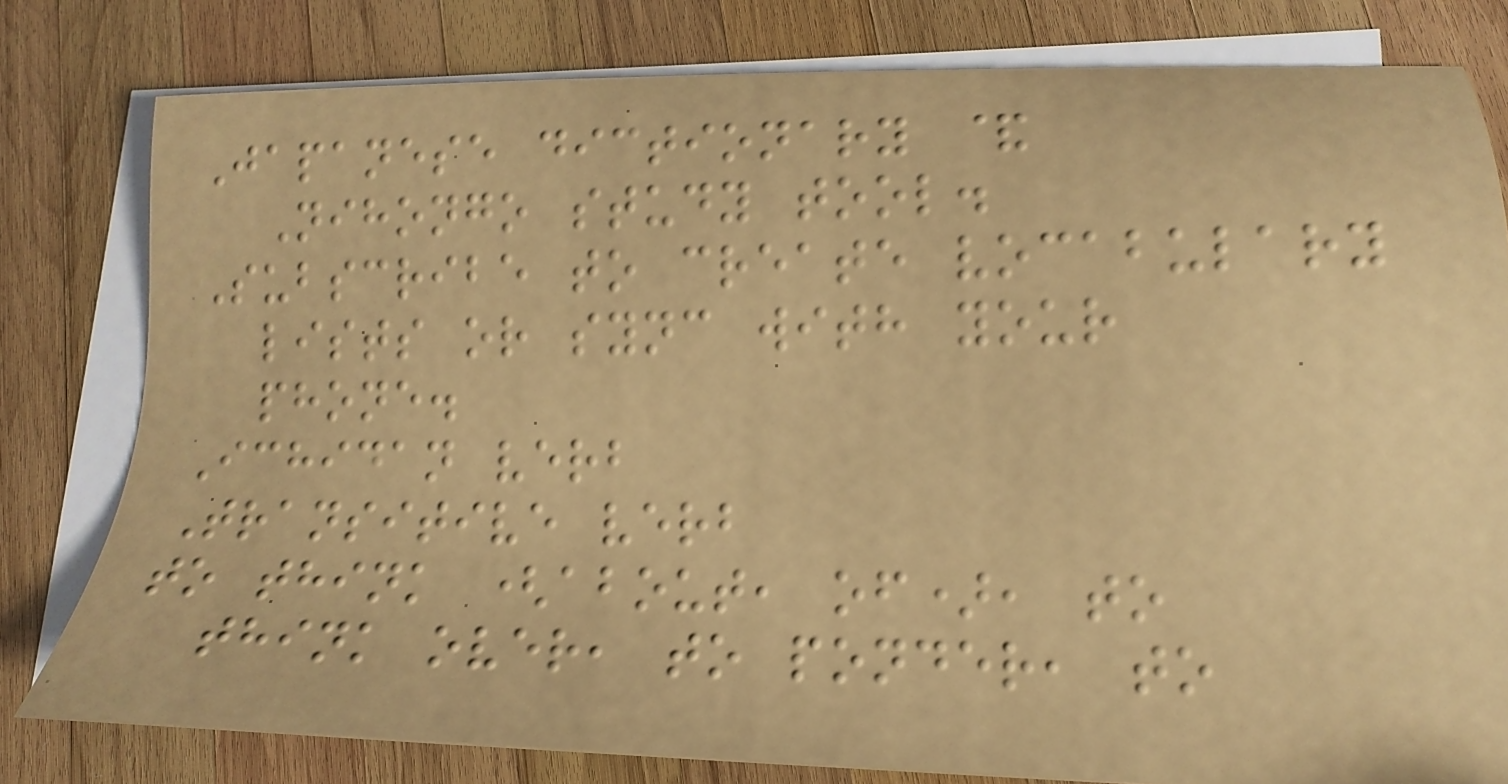Japanese dictionary &
Nihongo study tool.
Subscribe to create vocabulary
lists or sync with your
phone.
Ichidan verb
Transitive verb
to think (about, of), to
think over, to ponder, to
